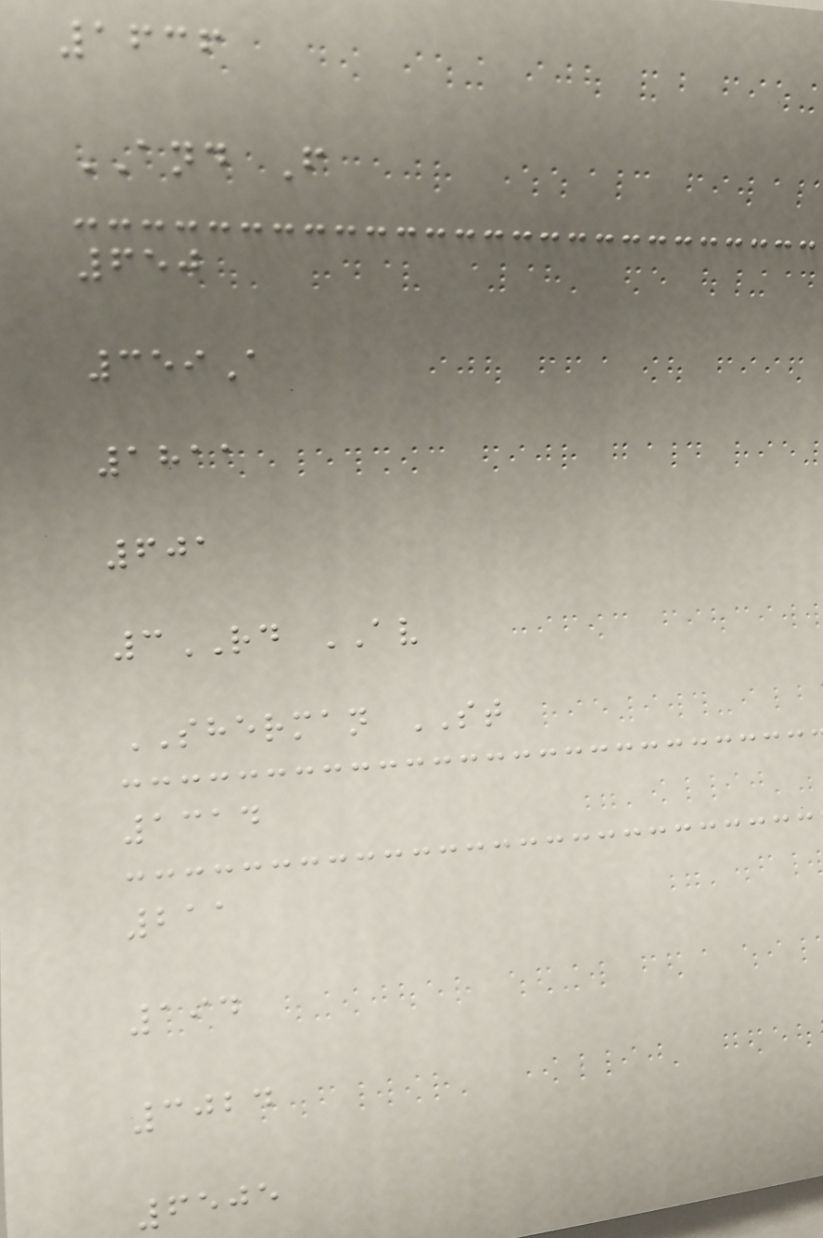1636
AND F
650
359A
1811
601
3RD AV
SHERMAN ST
1314
211
194
3024
6505
